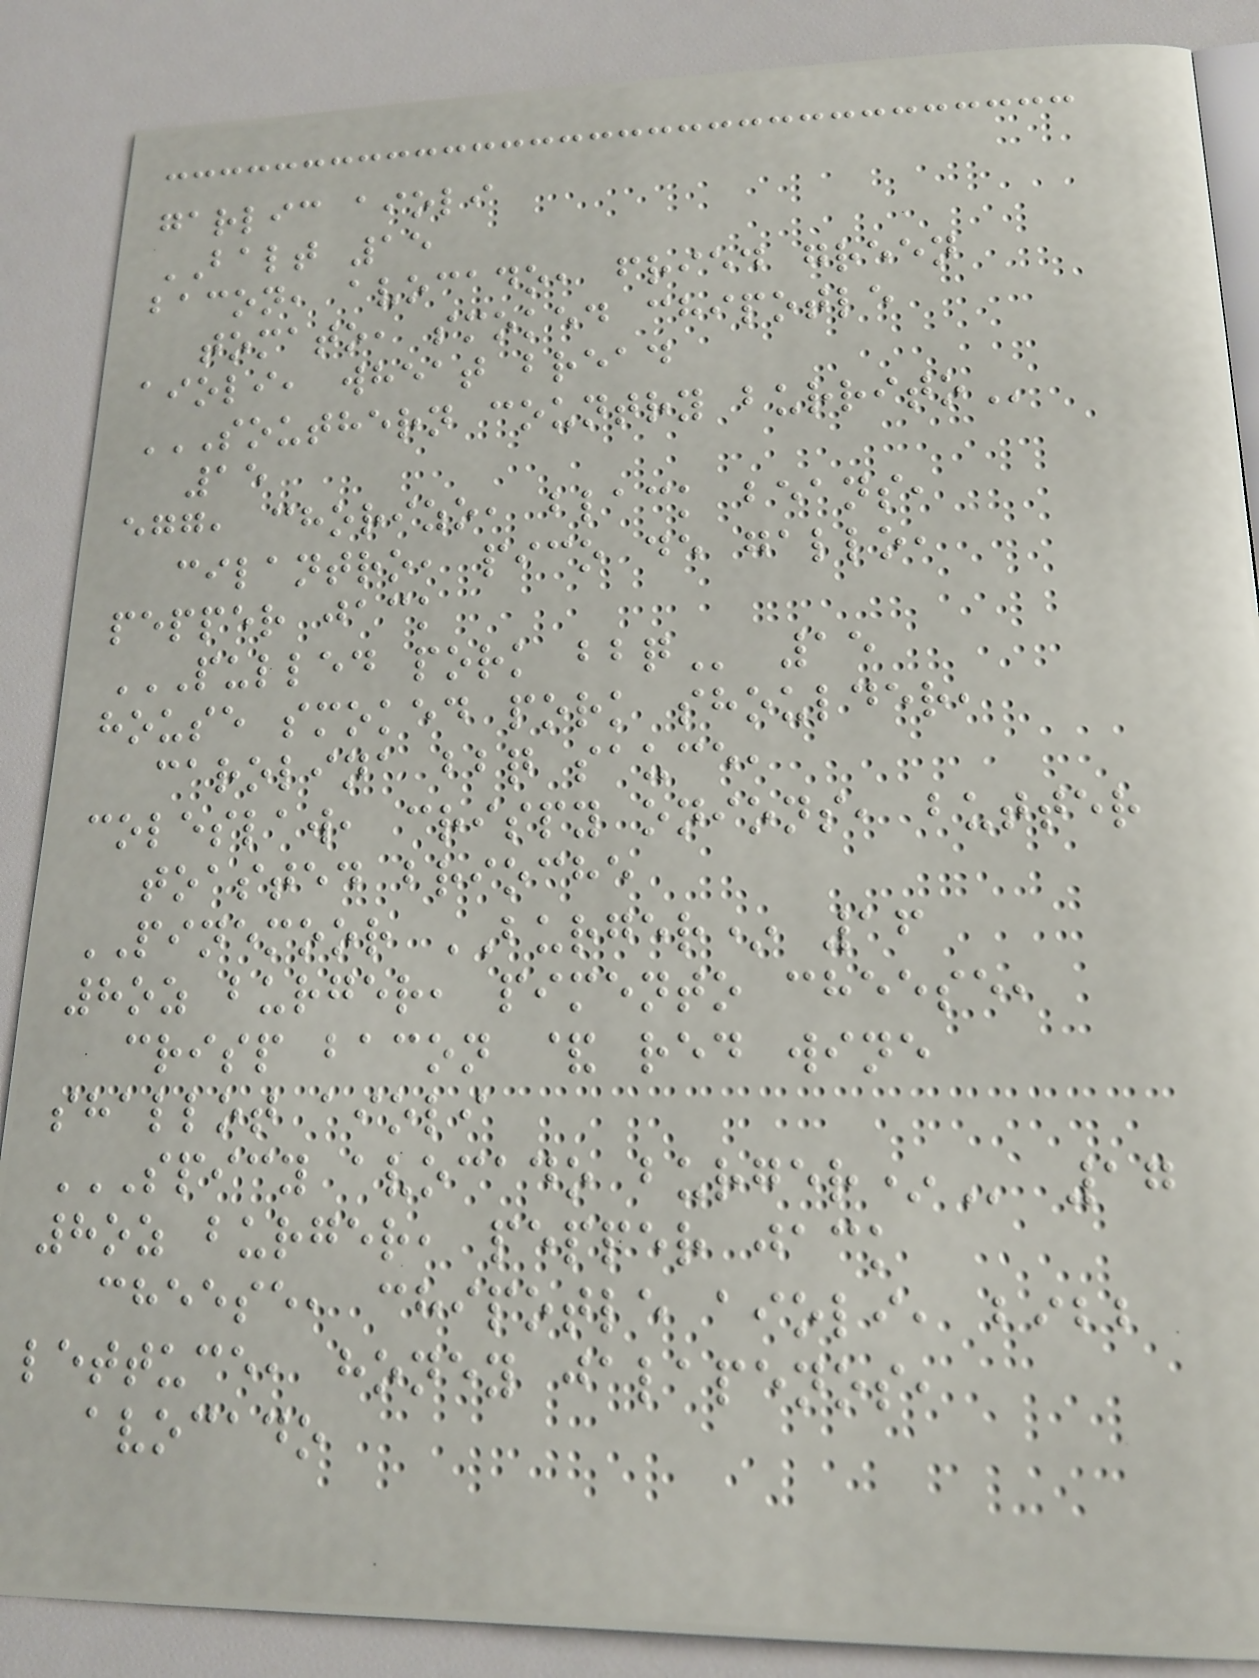garlic aioli
BALT 15
bacon, avocado, fried green
tomato, smoked chipotle
aioli, wheat bread
SOUTHERN COUNTRY BURRITO
15
egg, chorizo, black beans,
cilantro, pico de gallo,
pepper jack
PULLED PORK BBQ 15
house smoked pork shoulder,
carolina bbq sauce,
coleslaw, crispy onions, butter
toasted brioche
PINEMOOR BURGER* 16
8oz burger, pimento cheese,
crisp bacon & red wine
shallot aioli
SPICY AVOCADO BURGER* 17
8oz burger, pepper jack
cheese, chipotle aioli, bibb
lettuce, honey jalapenos,
avocado
